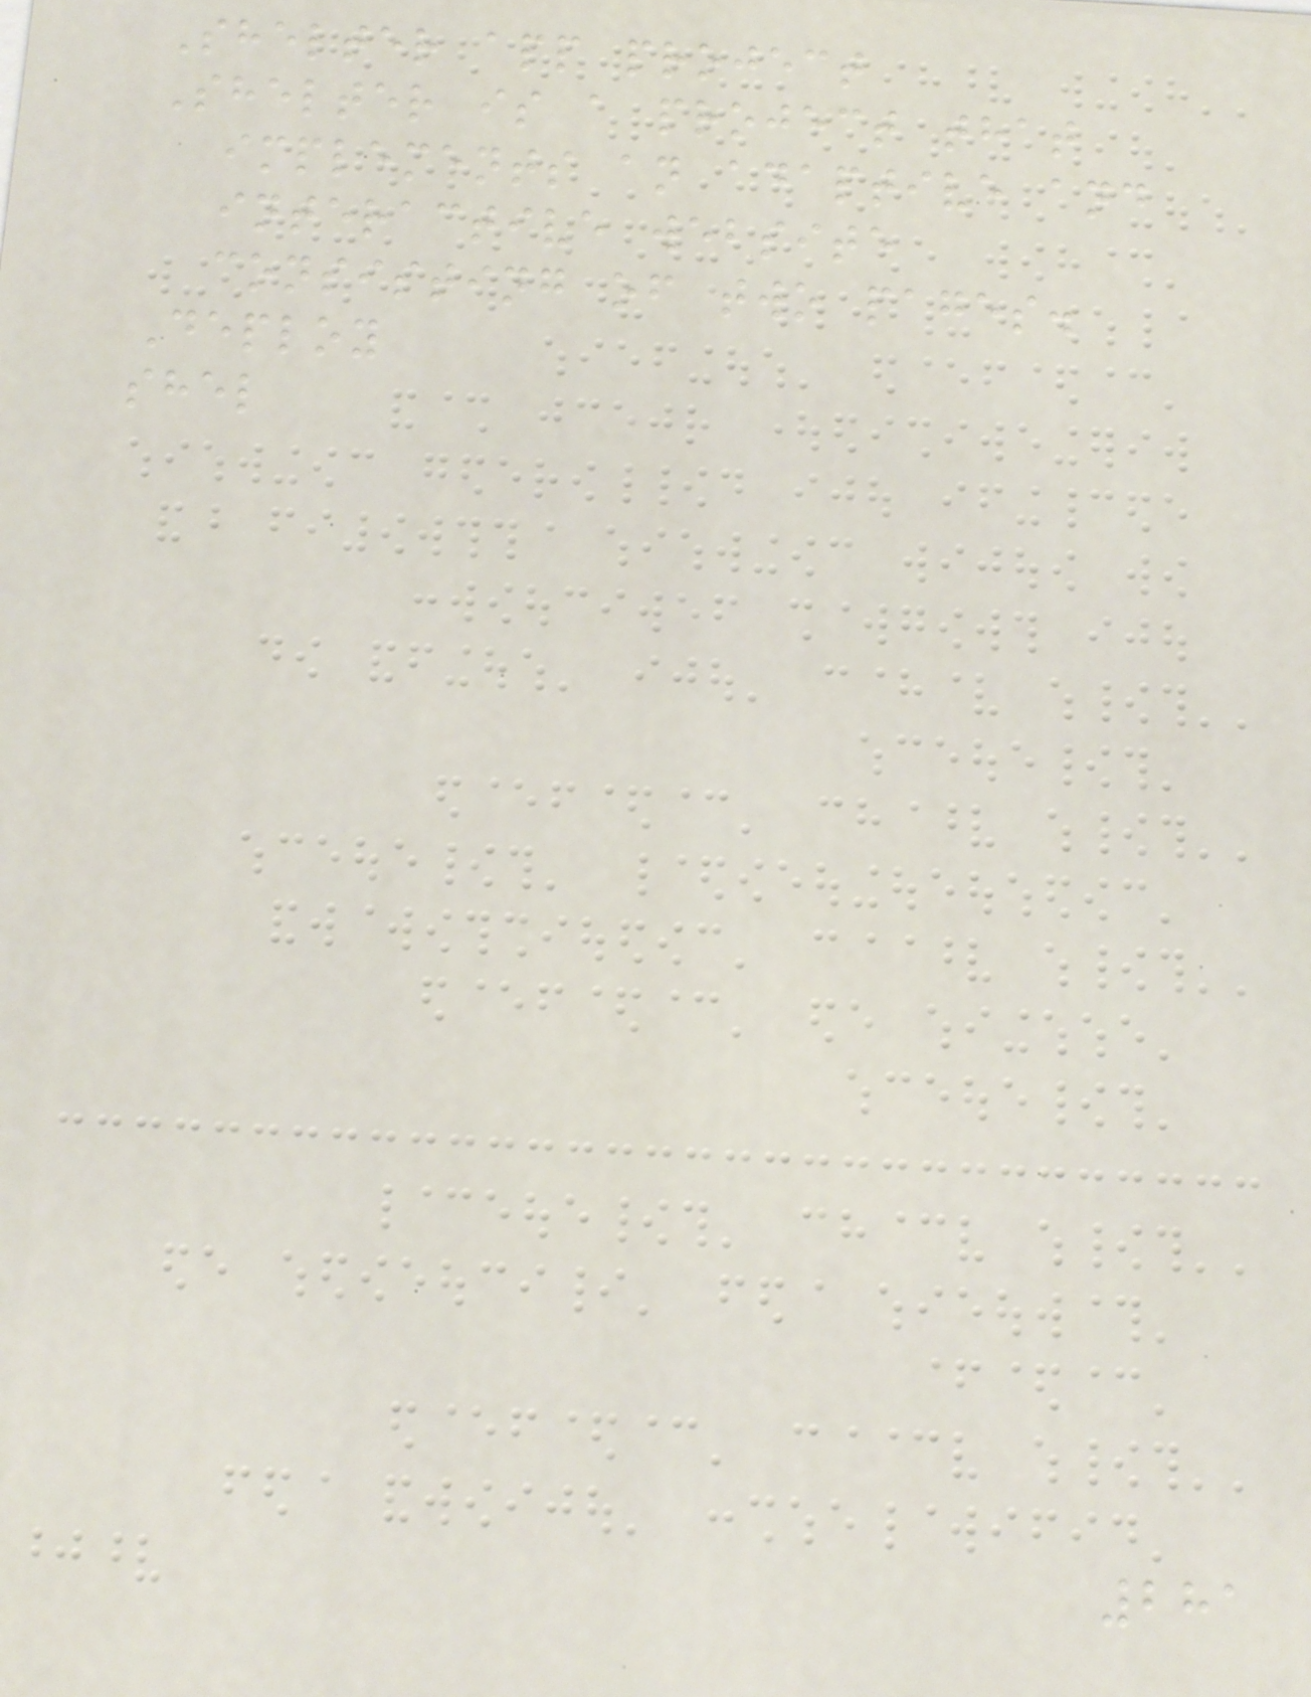Shelter app project
Shelter is a project that
implements an adaptive and
interactive website
consisting of two pages.
Deploy
shel
281
